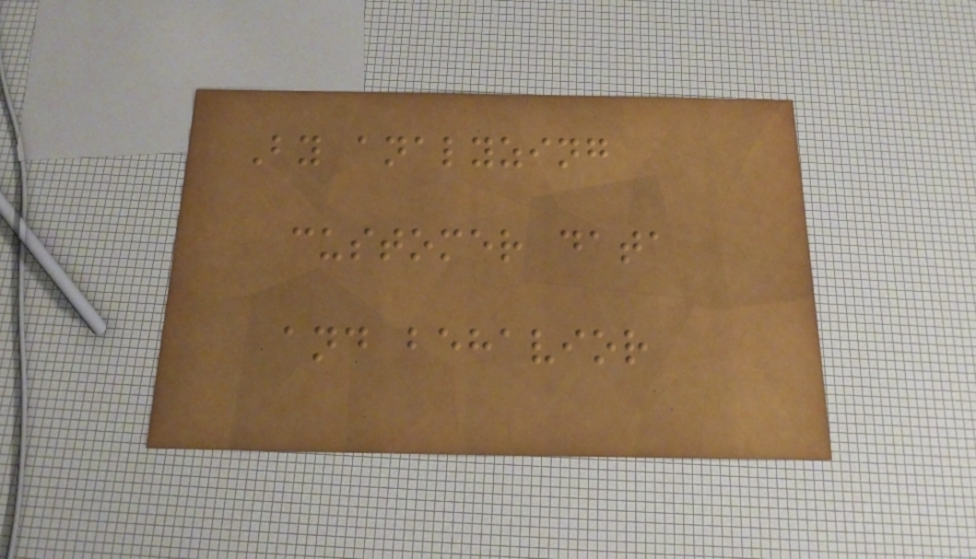By analyzing
customer data
and behavior
